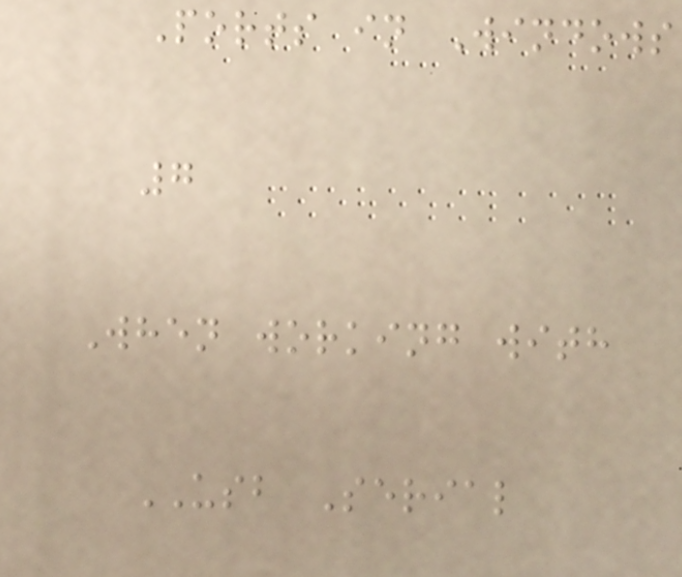Ports in Windows
7
When working with
USB Serial
